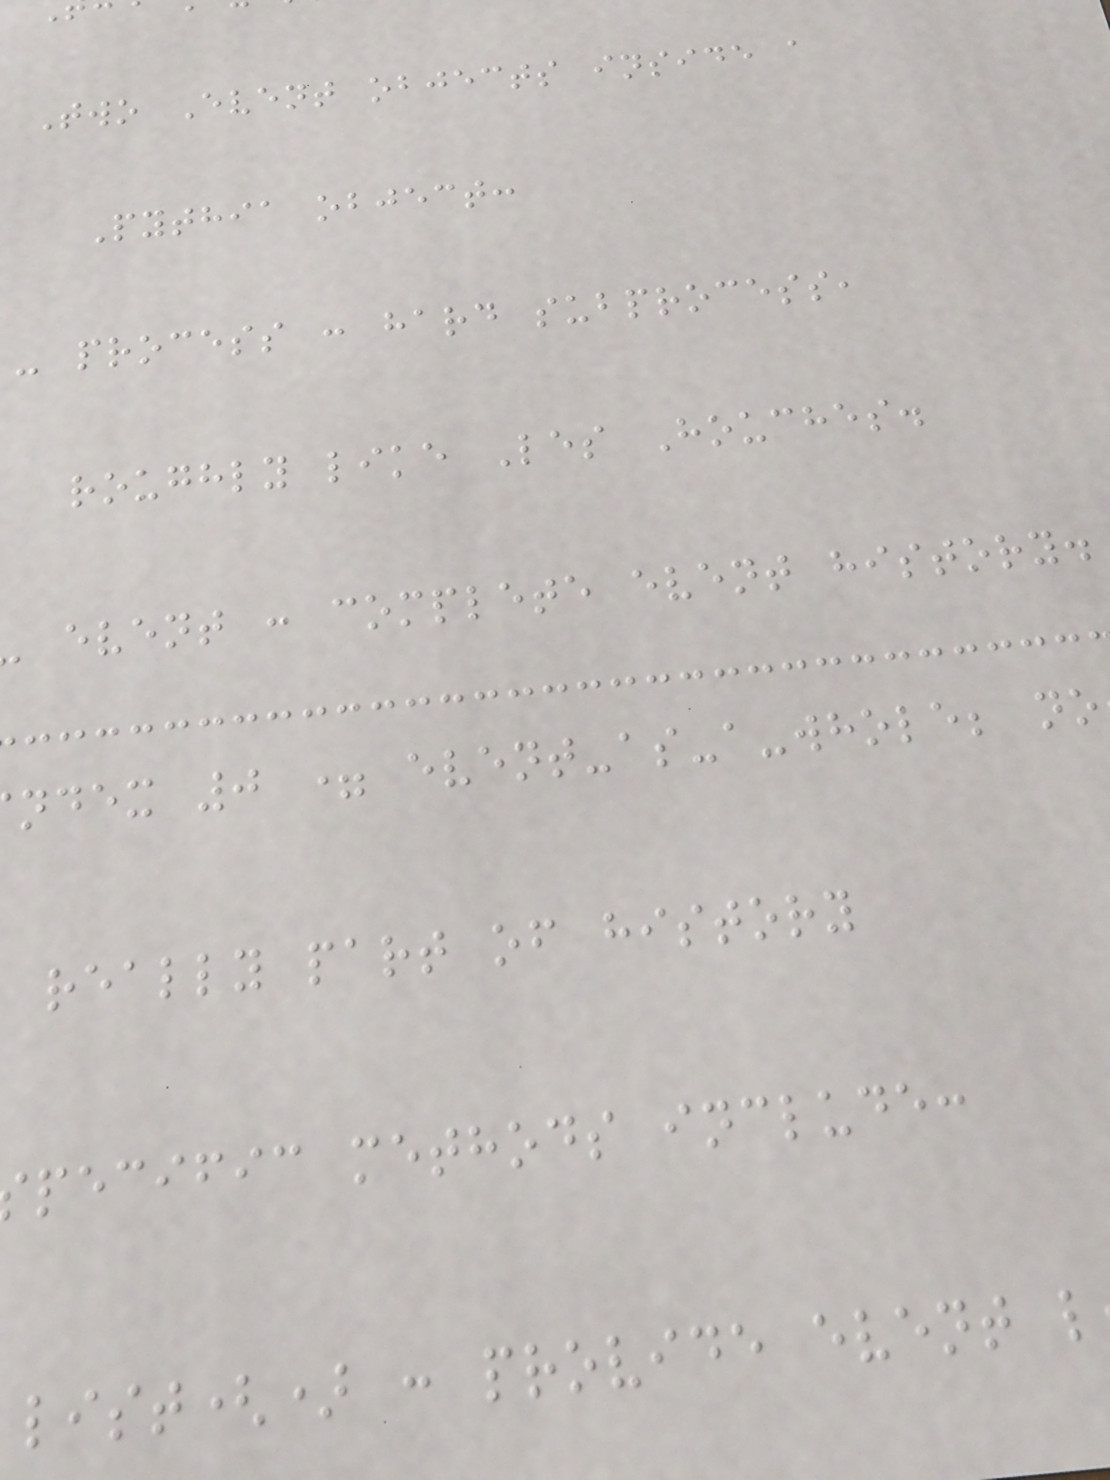Two Event objects inside a
Pythia object:
- process : hard subprocess,
roughly like Les Houches.
event : complete event history.
ndex 0 = event-as-a-whole; no
really part of history
pecific methods include:
list() : provide event l
